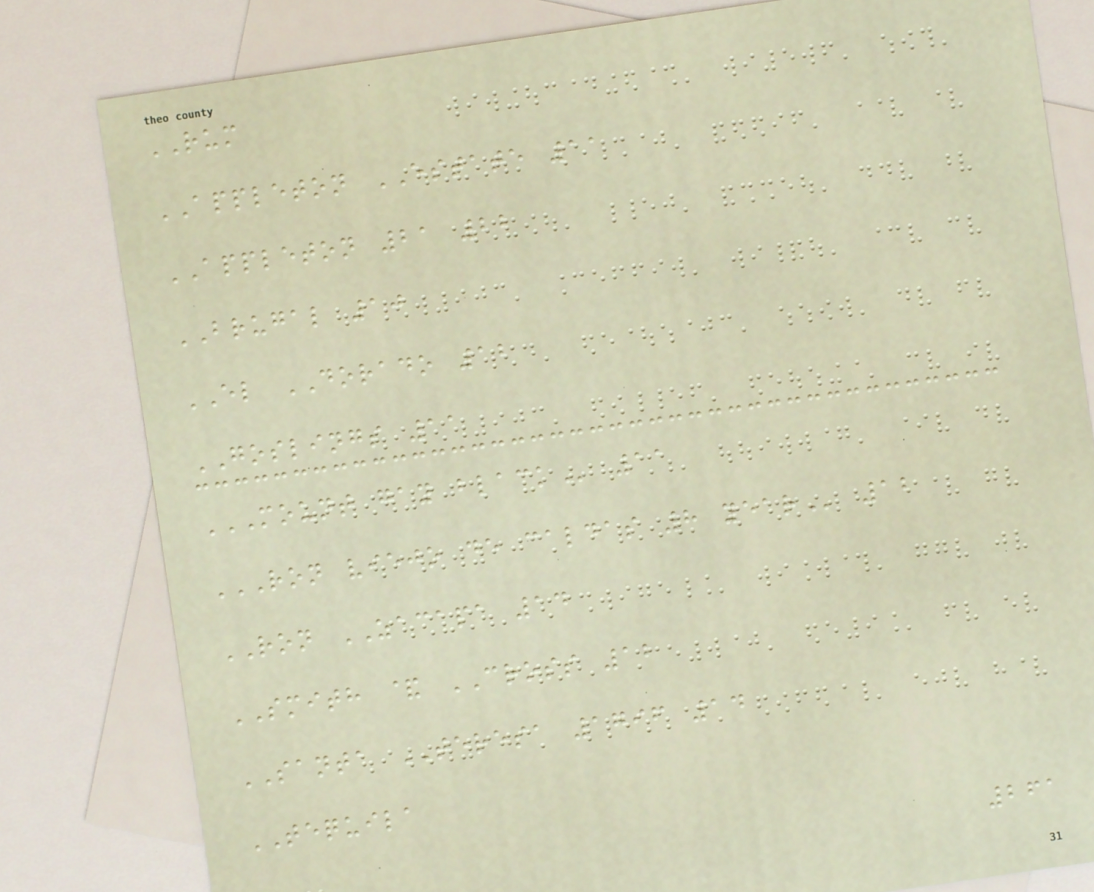RUM
APPLETON ESTATE 11
APPLETON 21 22
BRUGAL 10
EL DORADO 12
GOSLINGS 11
MOUNT GAY BLACK 11
RON VIEJO DE CALDAS 8 YEAR 12
RON ZACAPA 14
SMITH & CROSS 12
SANTA TERESA 1796 14
TEQUILA
261
